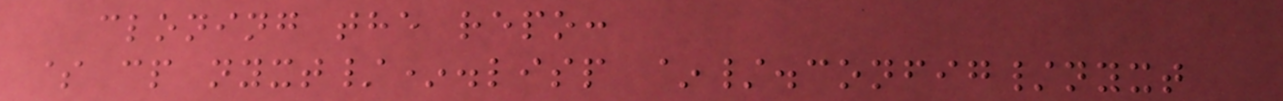cloning the repo:
$ cp nyxt/*.lisp ~/.config/nyxt
